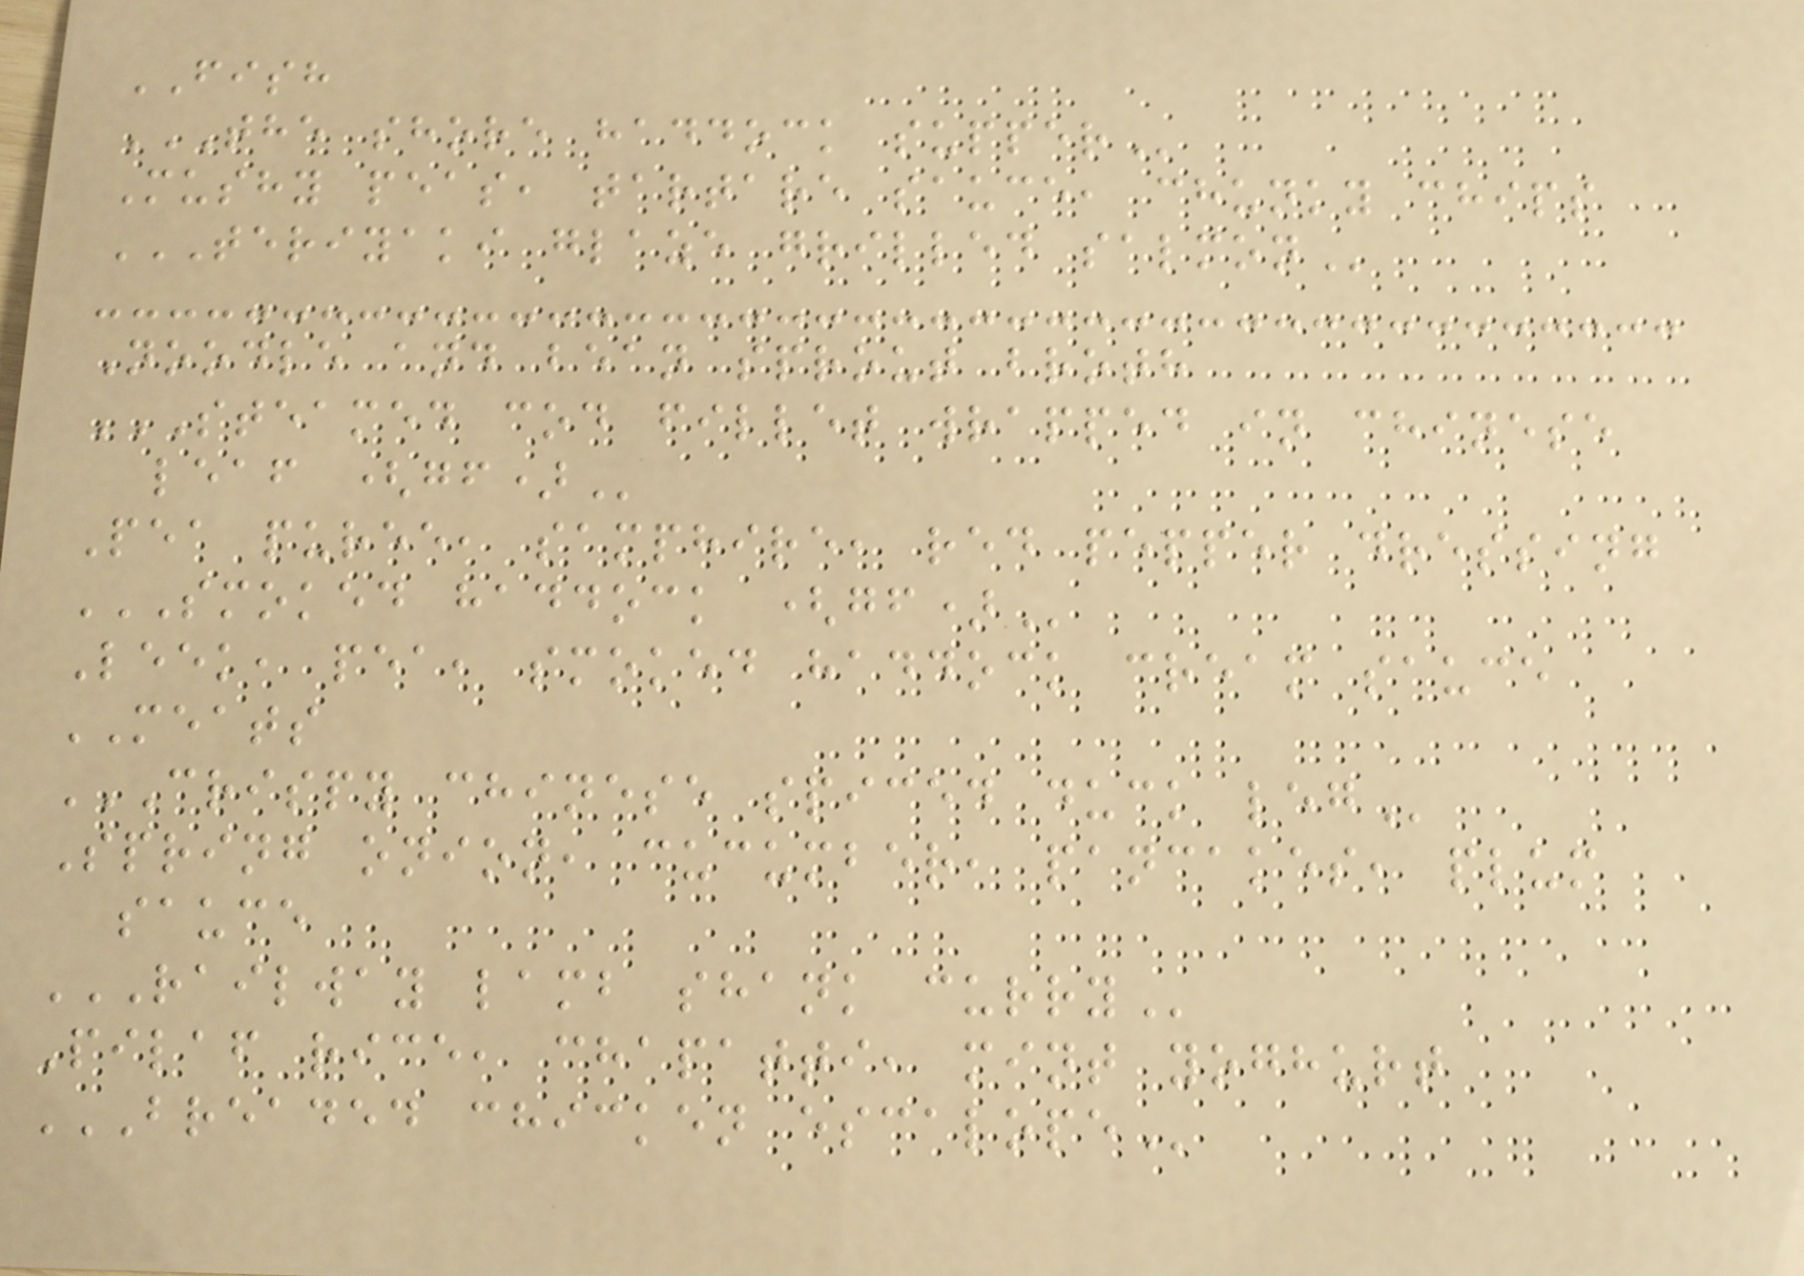FISH
THE SHORE HADDOCK SUPPER
Mushy peas, tartare sauce, chunky chips
TERIYAKI GLAZE GRILLED SALMON
Noodle and bean sprout broth
STEAMED COD FILLET WRAPPED IN CHINESE
LEAF (GF)
Pea puree, samphire, red pepper dressing
SMOKED HADDOCK (GF)
Leek, pea, smoked haddock cream sauce
MEATS
CRISPY CHINESE SPICED DUCK LEG
Spring onion, cucumber, pancakes, plum
sauce
RAILWAY LAMB SHANK CURRY
Pilaf rice, chapatti, mint yoghurt
BREADED CHICKEN ESCALOPE
